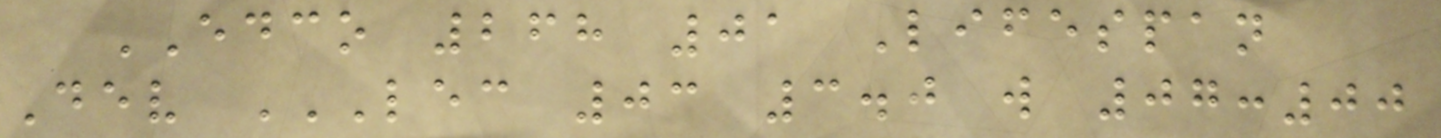EDCO 268 01 Lifespan
Dev LEC 03 3.0 W 07:00
